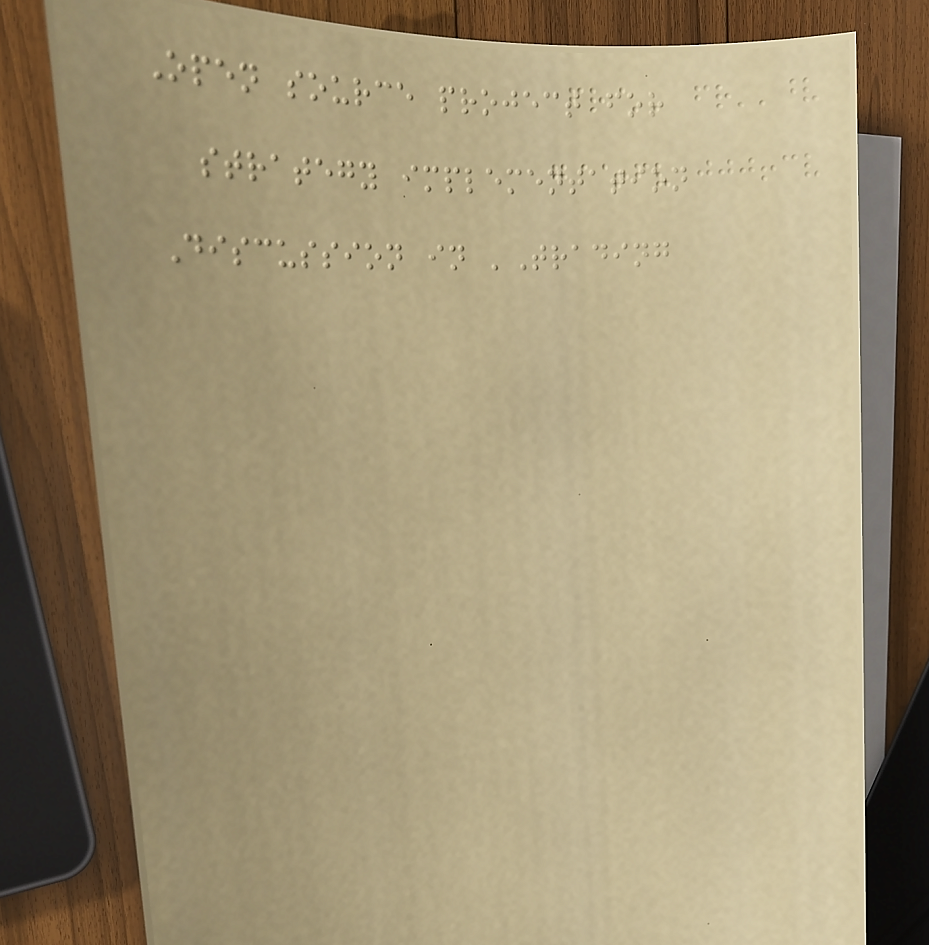Open source project for
strategy implementation
Discussion in 'Trading
